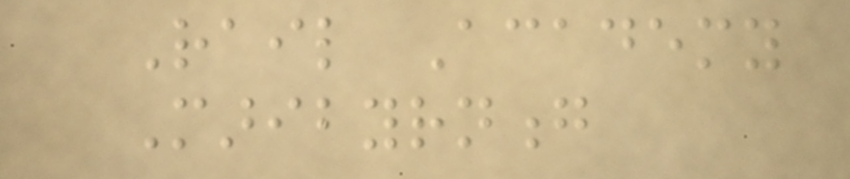Rail Academy
Maribyrnong
